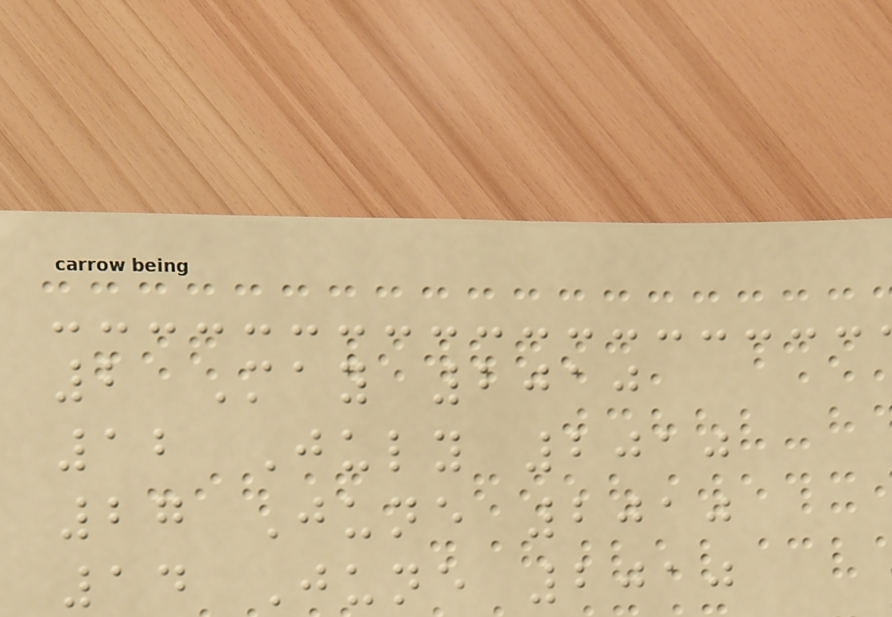2 May 2010
12 July 2010
27 June 2010
14 June 2010
